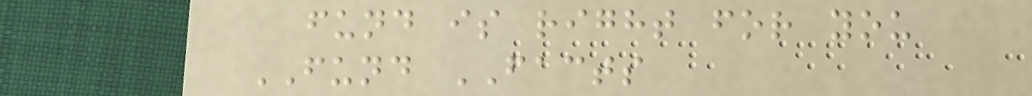fund is right for you
FUND FACTS
